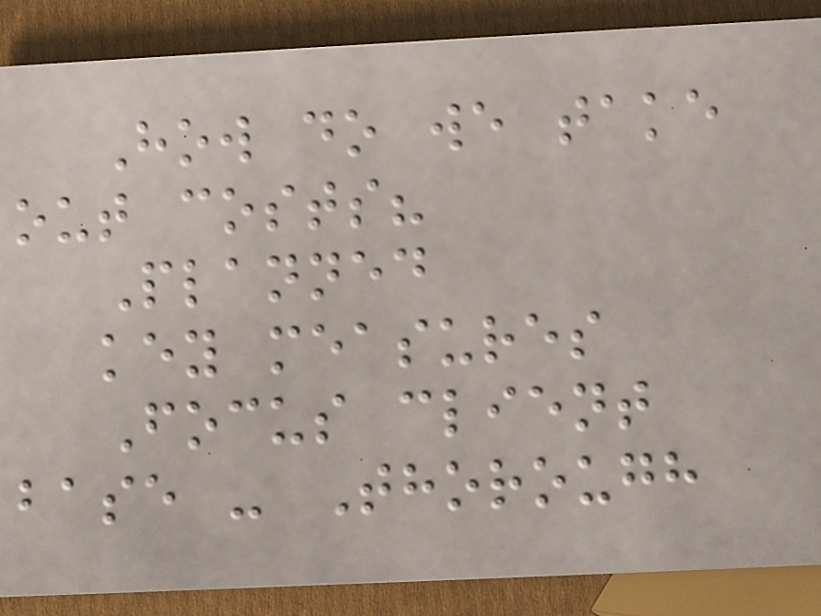How do we take
out costs?
Planned
key measures
Focus client
base - Thorough
